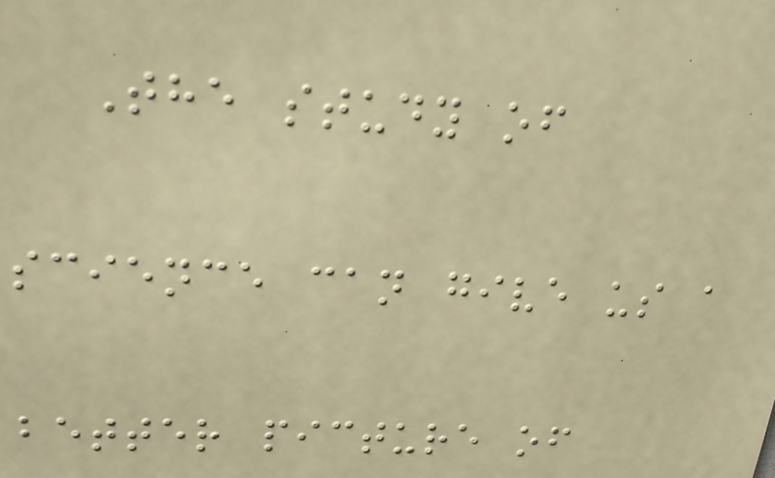The study of
science can give us a
better picture of
